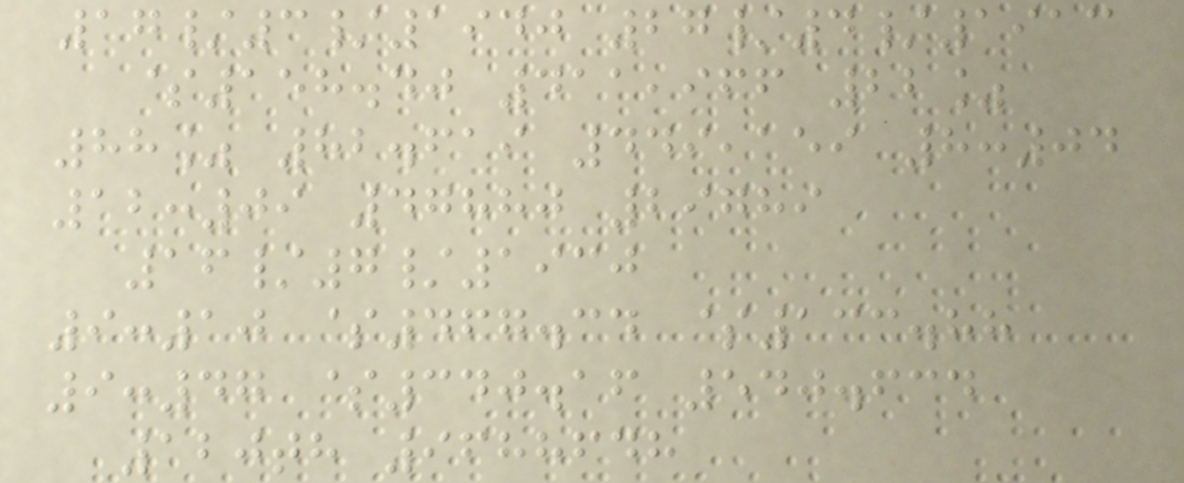17/3/1940 27/4/1913
$158.40 411,966 22%
88% 82.619 449,159 8:04
12:09 47880 29789
16/7/1930
9:10 $467.34 $133.88
9:47 $340.16 540.634
120th 9688648
